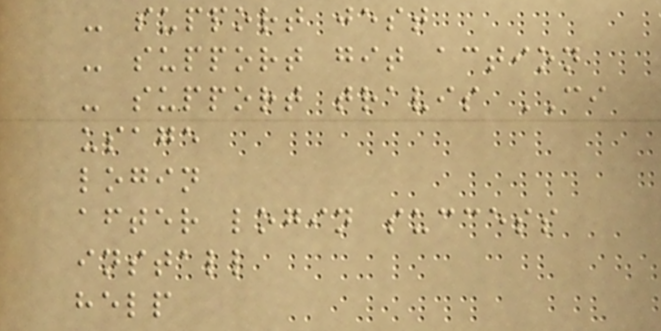- support jest
- support git action
- support travis CI
usage
login
after login success
install
help
